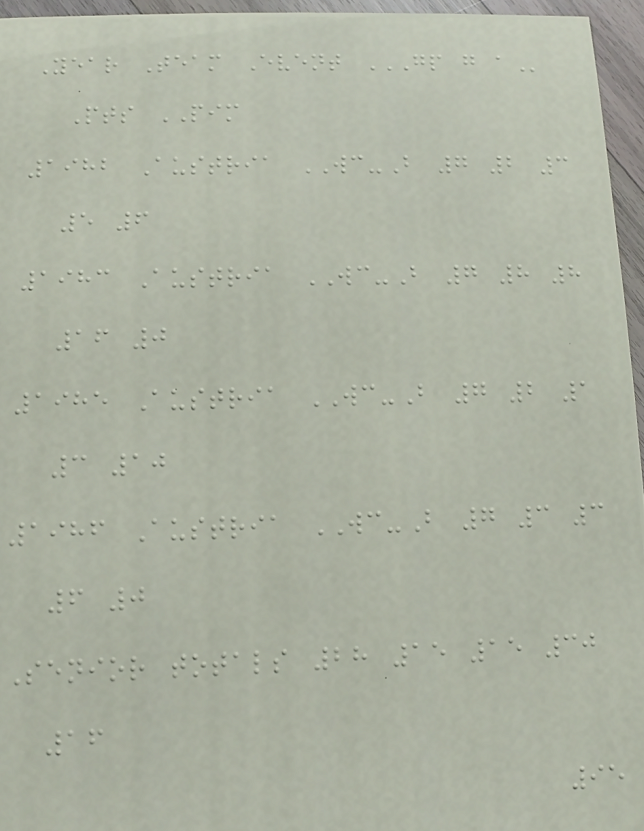Year Team Event GP G A
Pts PIM
1982 Austria WC-B 7 2 3
5 6
1983 Austria WC-B 7 8 8
16 0
1985 Austria WC-B 7 2 1
3 10
1986 Austria WC-B 7 3 3
6 0
Senior totals 28 15 15 30
16
95
